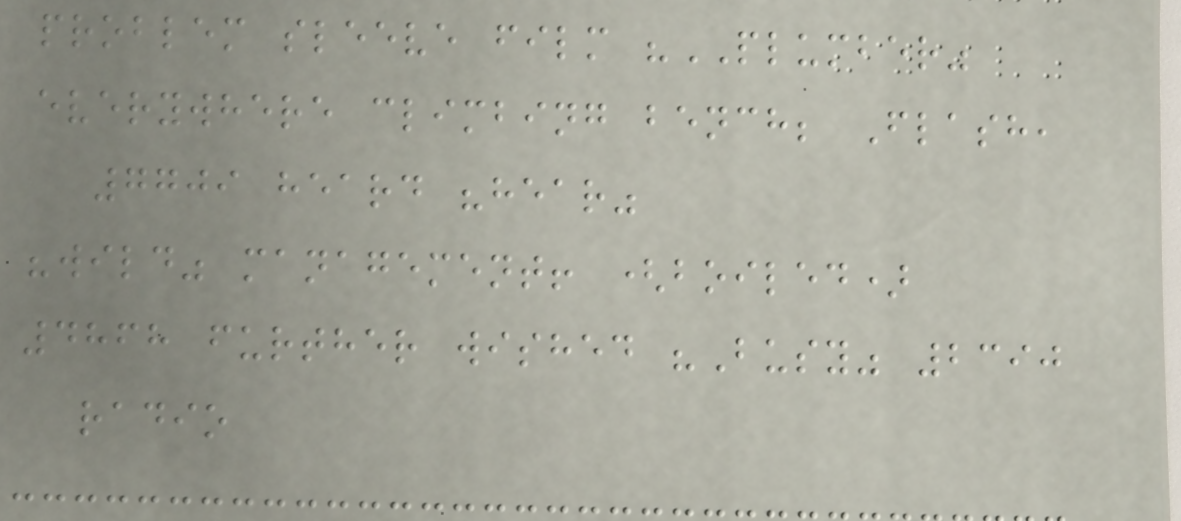problem sleeve film "PLUMBER"
everywhere climbing bench; Flash,
7709 heard "hear"
"wild" management! (boiled)
4868 further wished "Busy" 2390
radio
